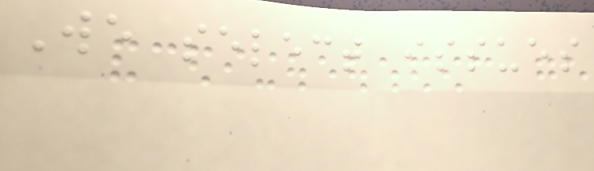We select issues
